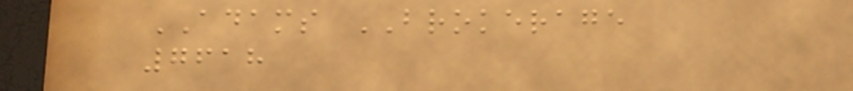ADAMS BROKERAGE
7618
